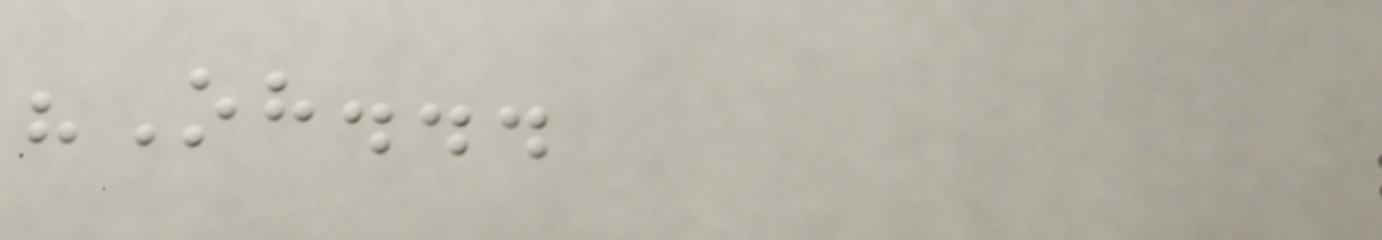"Oh...
